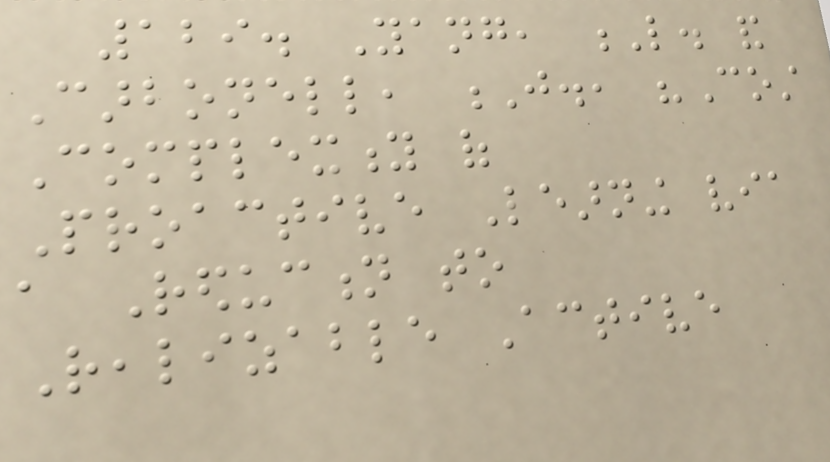129. Yang, L. and
Carbonell, J., "Cost
Complexity of
Proactive Learning via
a Reduction to
Realizable Active
